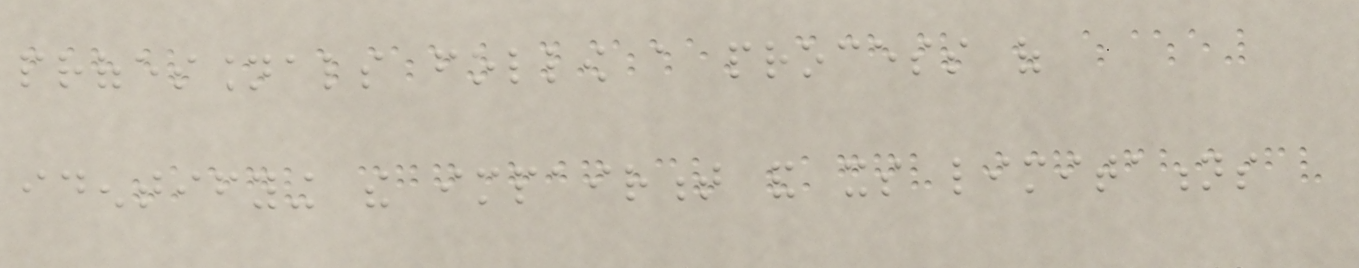professionals follow a process of
identifying the impairment and its limitations
